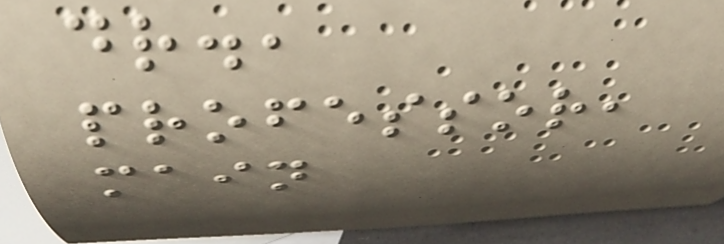dr.,
professor,
main
